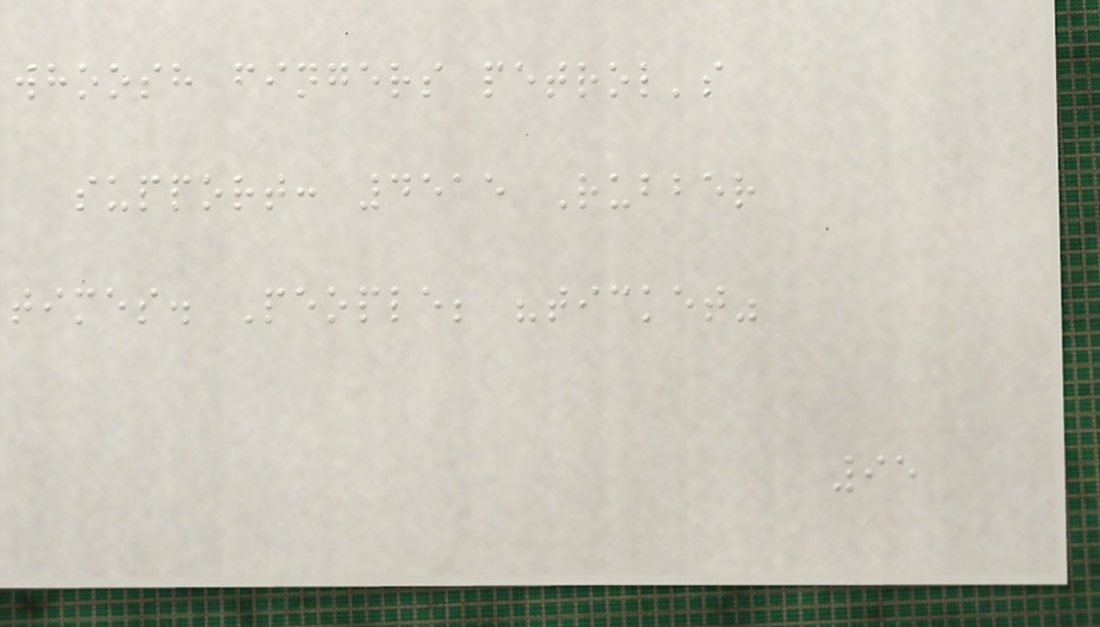whoosh fingers petrol's
support: 4515 Rubber
times. People; "ticket"
95
